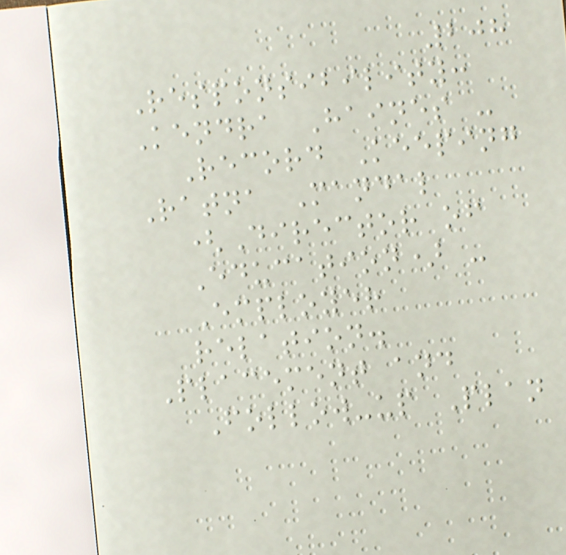208
Responsibility:
Kendra Haines -
Record Keeping
Ratna Mandal
(Director of
Education) -
Employer
relation.
Placement and
Follow-up Plan
